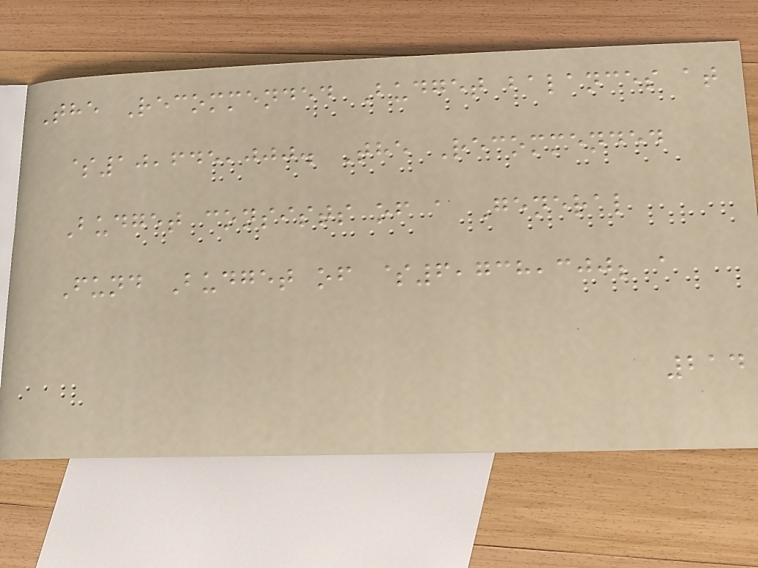The Recommended Budget balances at
$10,645,000. The Recommended
Budget consists of a General
Fund Budget of $6,738,300; a
214
